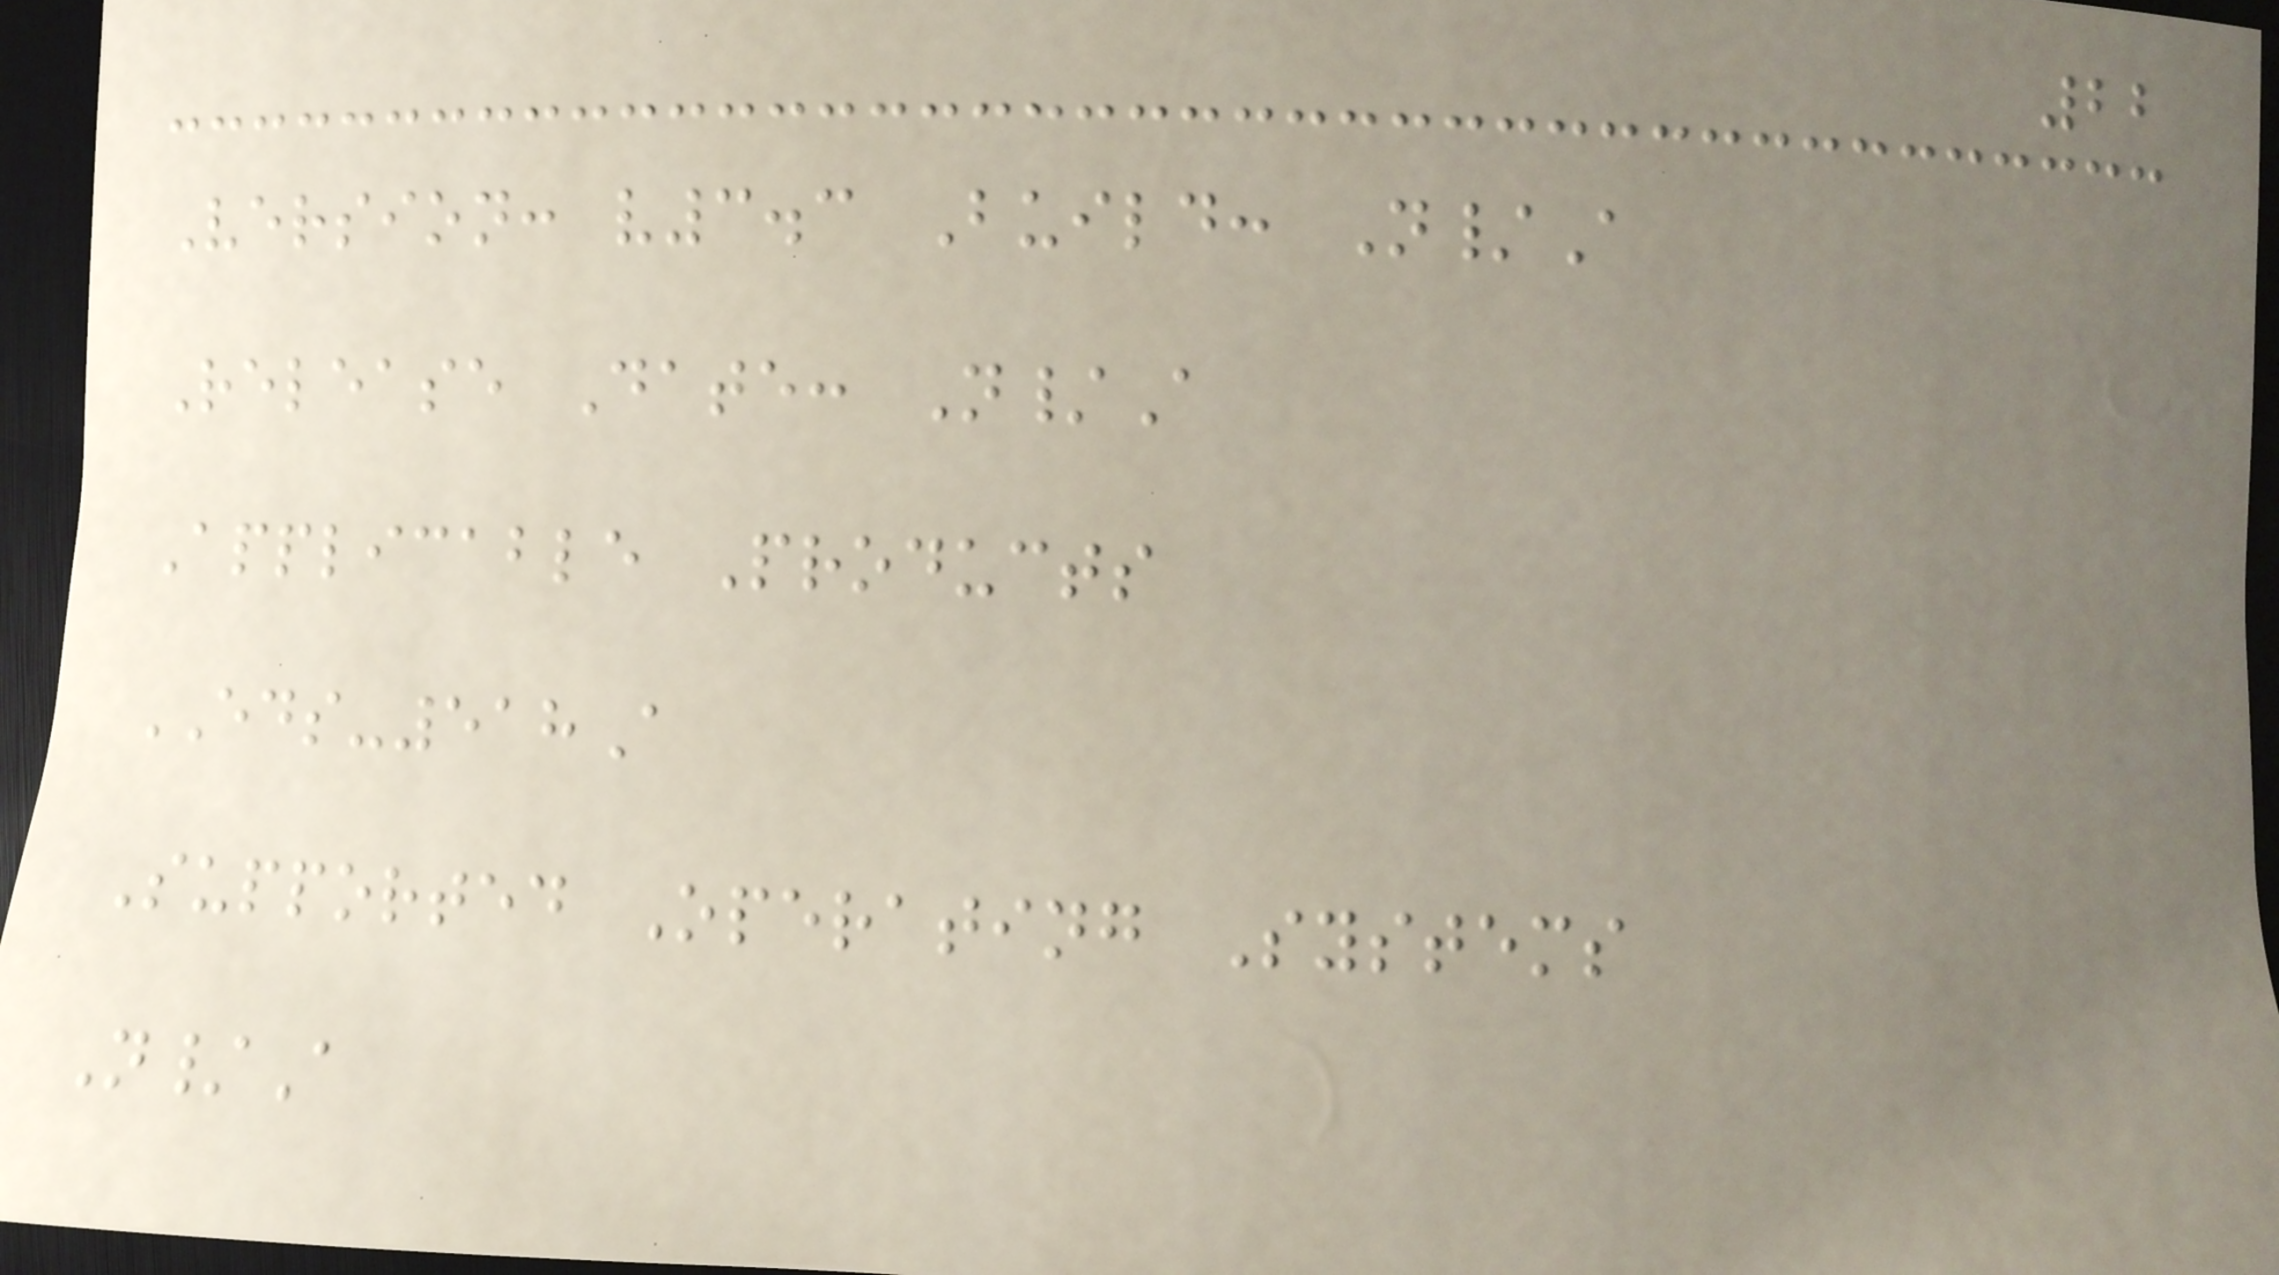22
Version: v3.3 Build: N/A
Release Date: N/A
Applicable Products
EDS-518A
Supported Operating Systems
N/A
